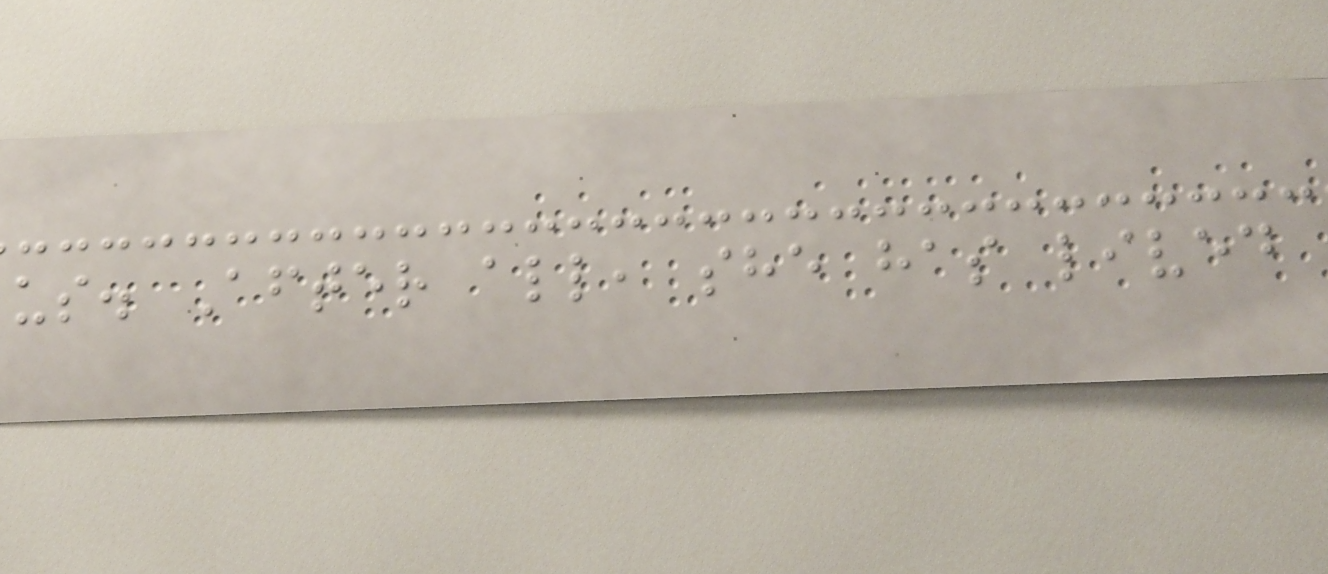us. After all, she has lived
